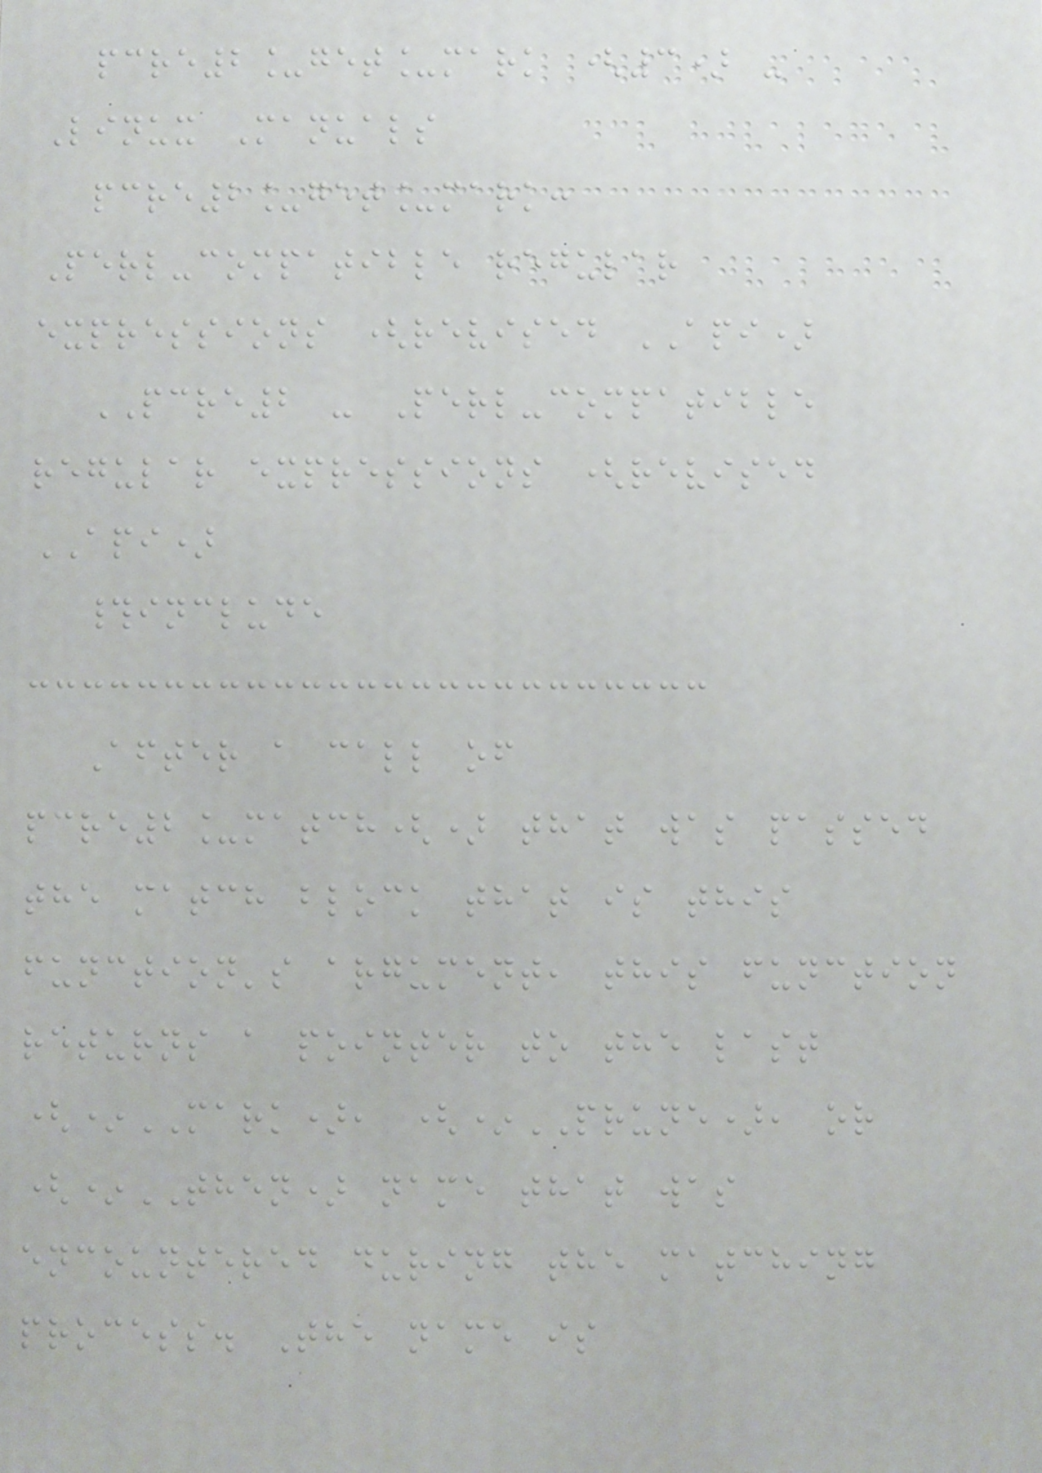pcre2_get_mark (3) -
Linux Manuals
pcre2_get_mark:
Perl-compatible regular
expressions (revised API)
PCRE2 - Perl-compatible
regular expressions (revised
API)
#include
After a call of
pcre2_match() that was passed
the match block that is this
function's argument, this function
returns a pointer to the last
(*MARK), (*PRUNE), or
(*THEN) name that was
encountered during the matching
process. The name is
